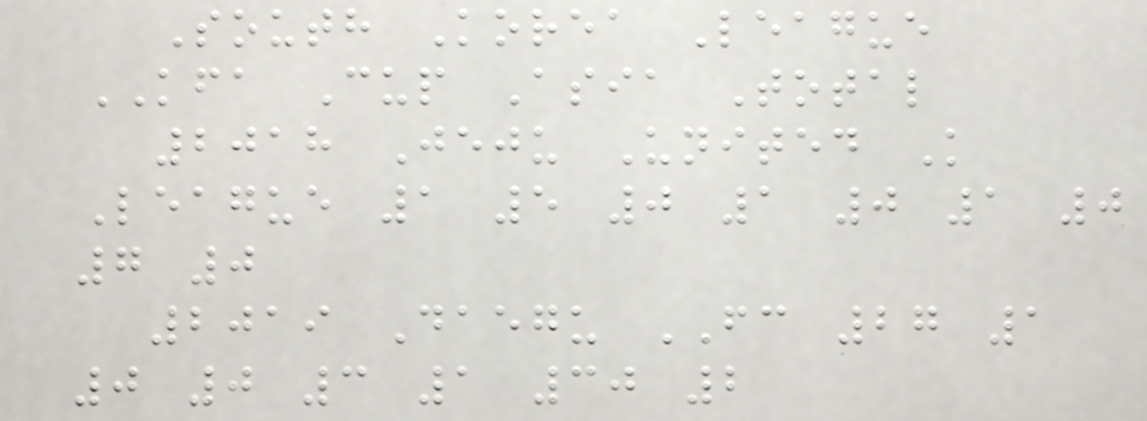South Korea League
KFA Cup Asia Total
2018 Jeju United K
League 1 5 0 1 0 1 0
7 0
2019 Daegu FC 27 1
0 0 3 1 30 2
